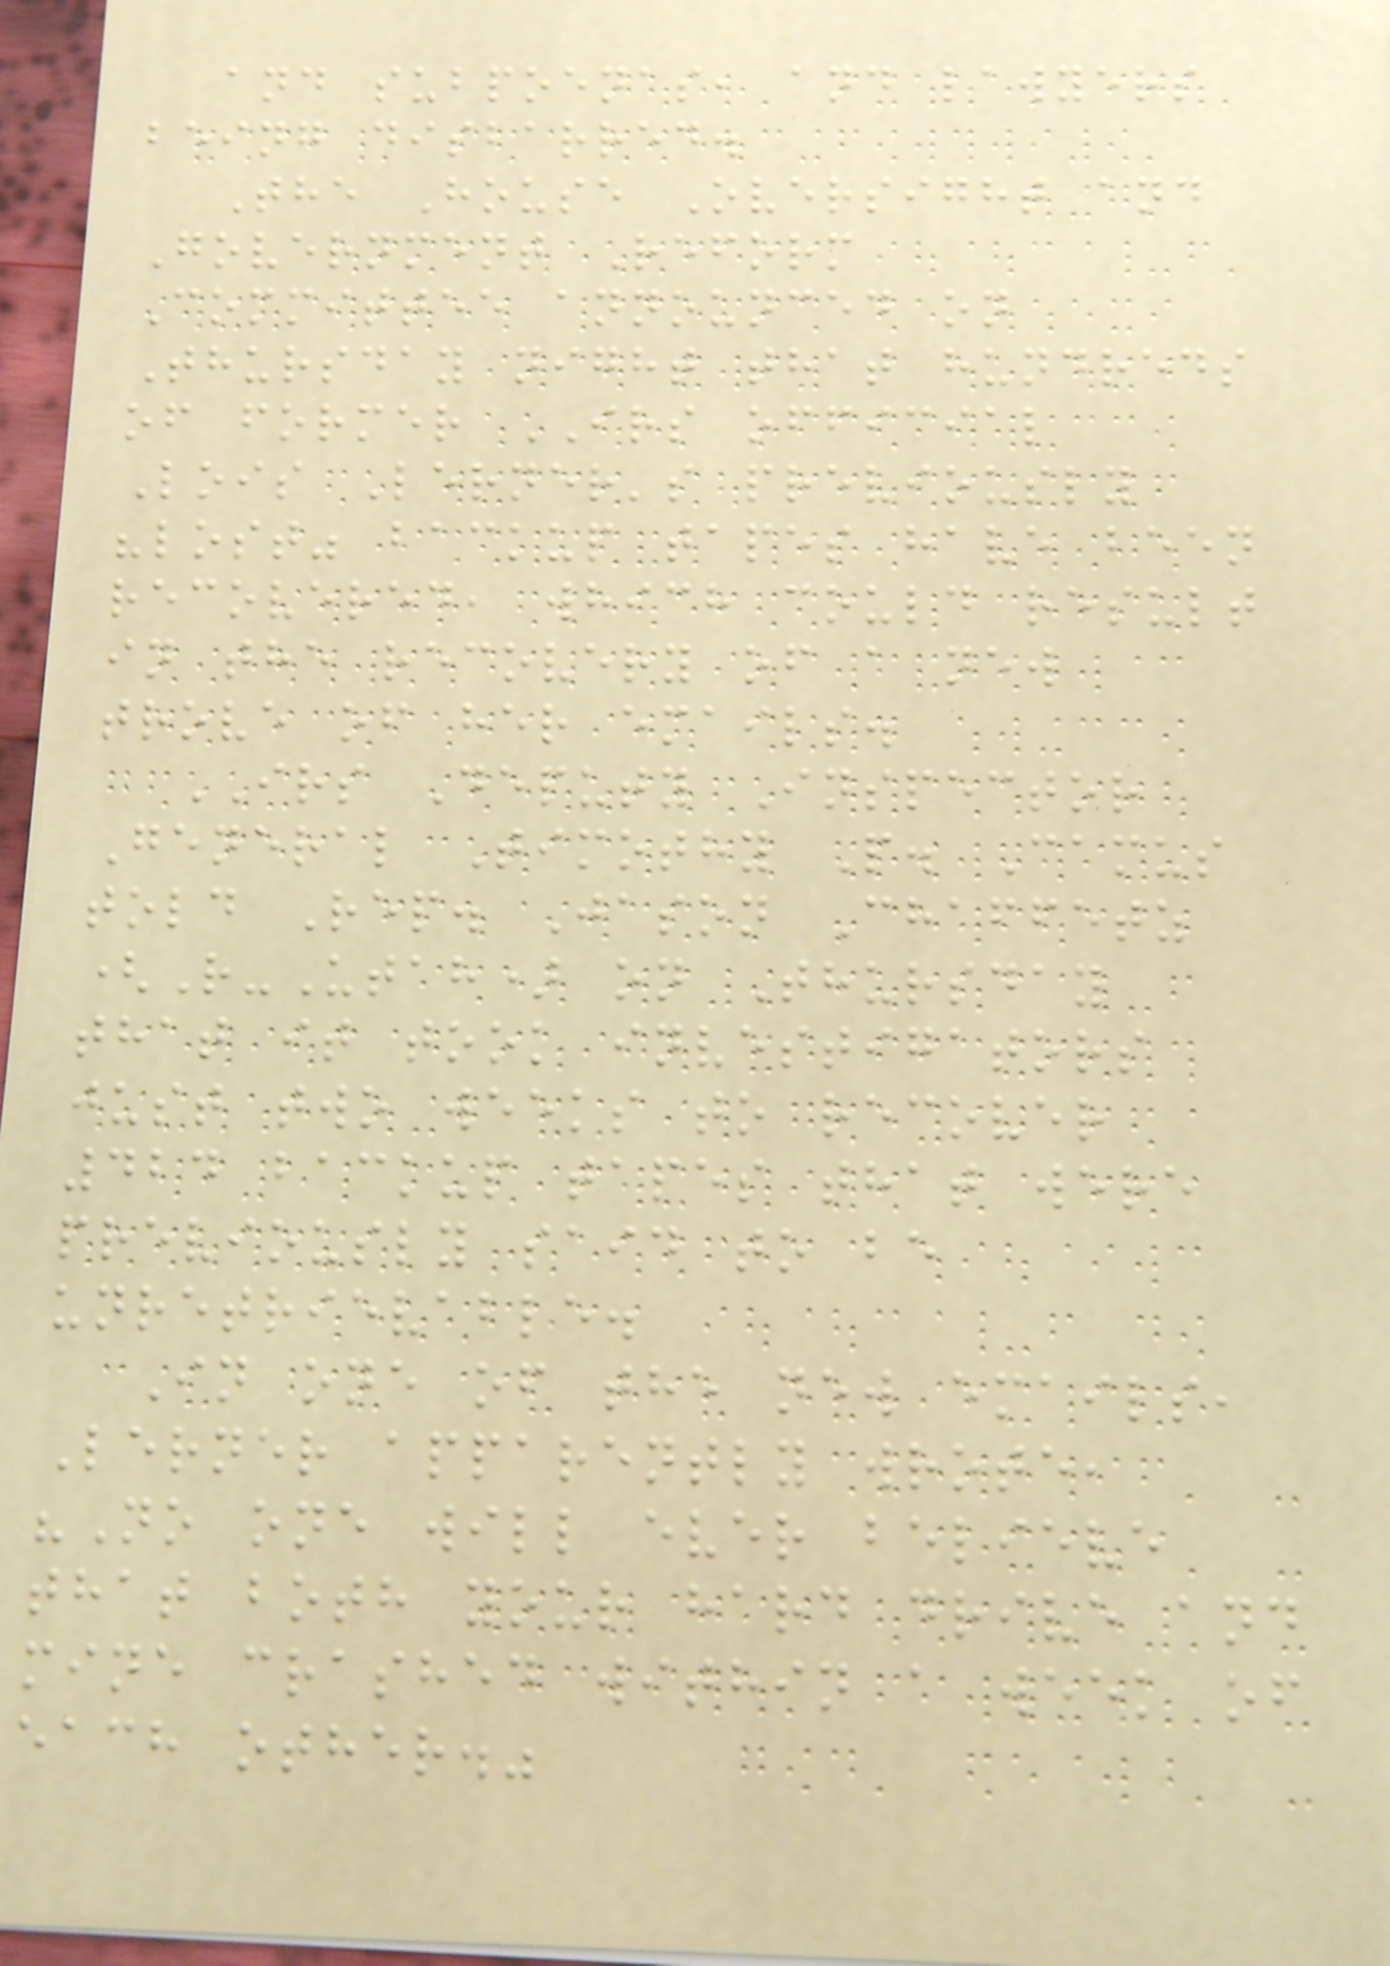and subpoenas, and lawyers
being disbarred.
The House Oversight and
Government Reform
Committee announced on
Thursday night that hundreds
of former IRS official
Lois Lerner's previously
"lost" backup tapes have been
recovered, which could result
in the recovery of a new
trove of her emails.
IRS Deputy Inspector
General Timothy P. Camus
told Rep. Jason Chaffetz
(R-Utah) on Thursday
that it took investigators
just two weeks to recover
424 backup tapes that were
previously said to be
unretrievable.
In one of the new emails,
Lerner apparently wrote,
"No one will ever believe
that both your hard drive and
mine crashed within a week of
each other."
